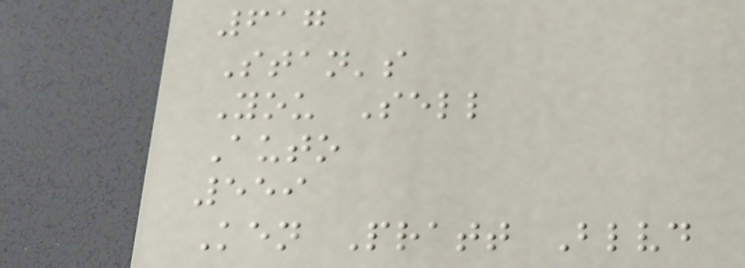617
Stan's
You Sell
Auto
559
Ken Pratt Blvd
